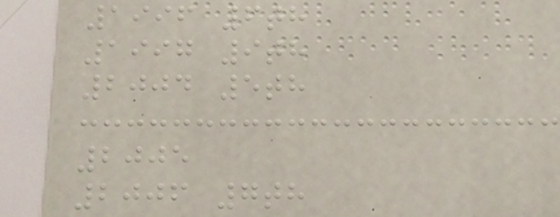1996 6th
1997 9th
2004 5th
2005
2006 7th
